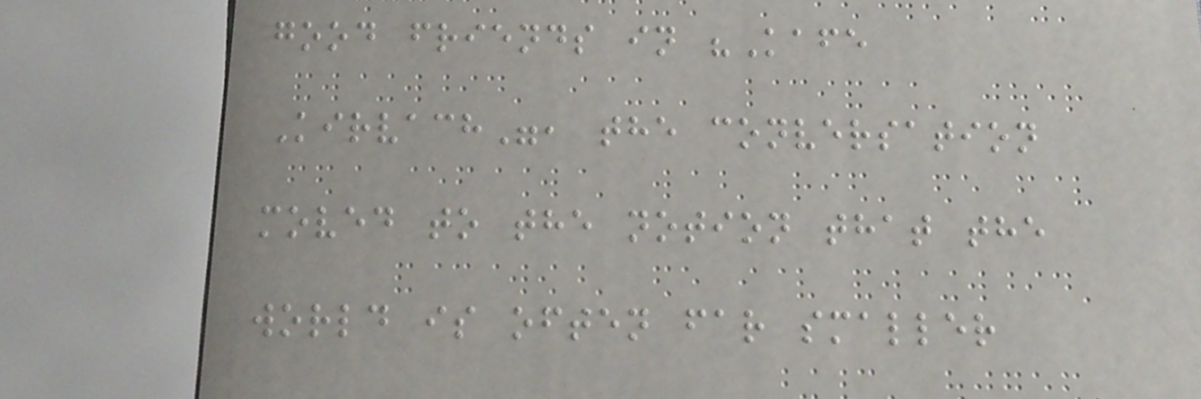good friends in "Kafe
Kirvach", the conversation
moved to the notion that the
world is often far smaller
